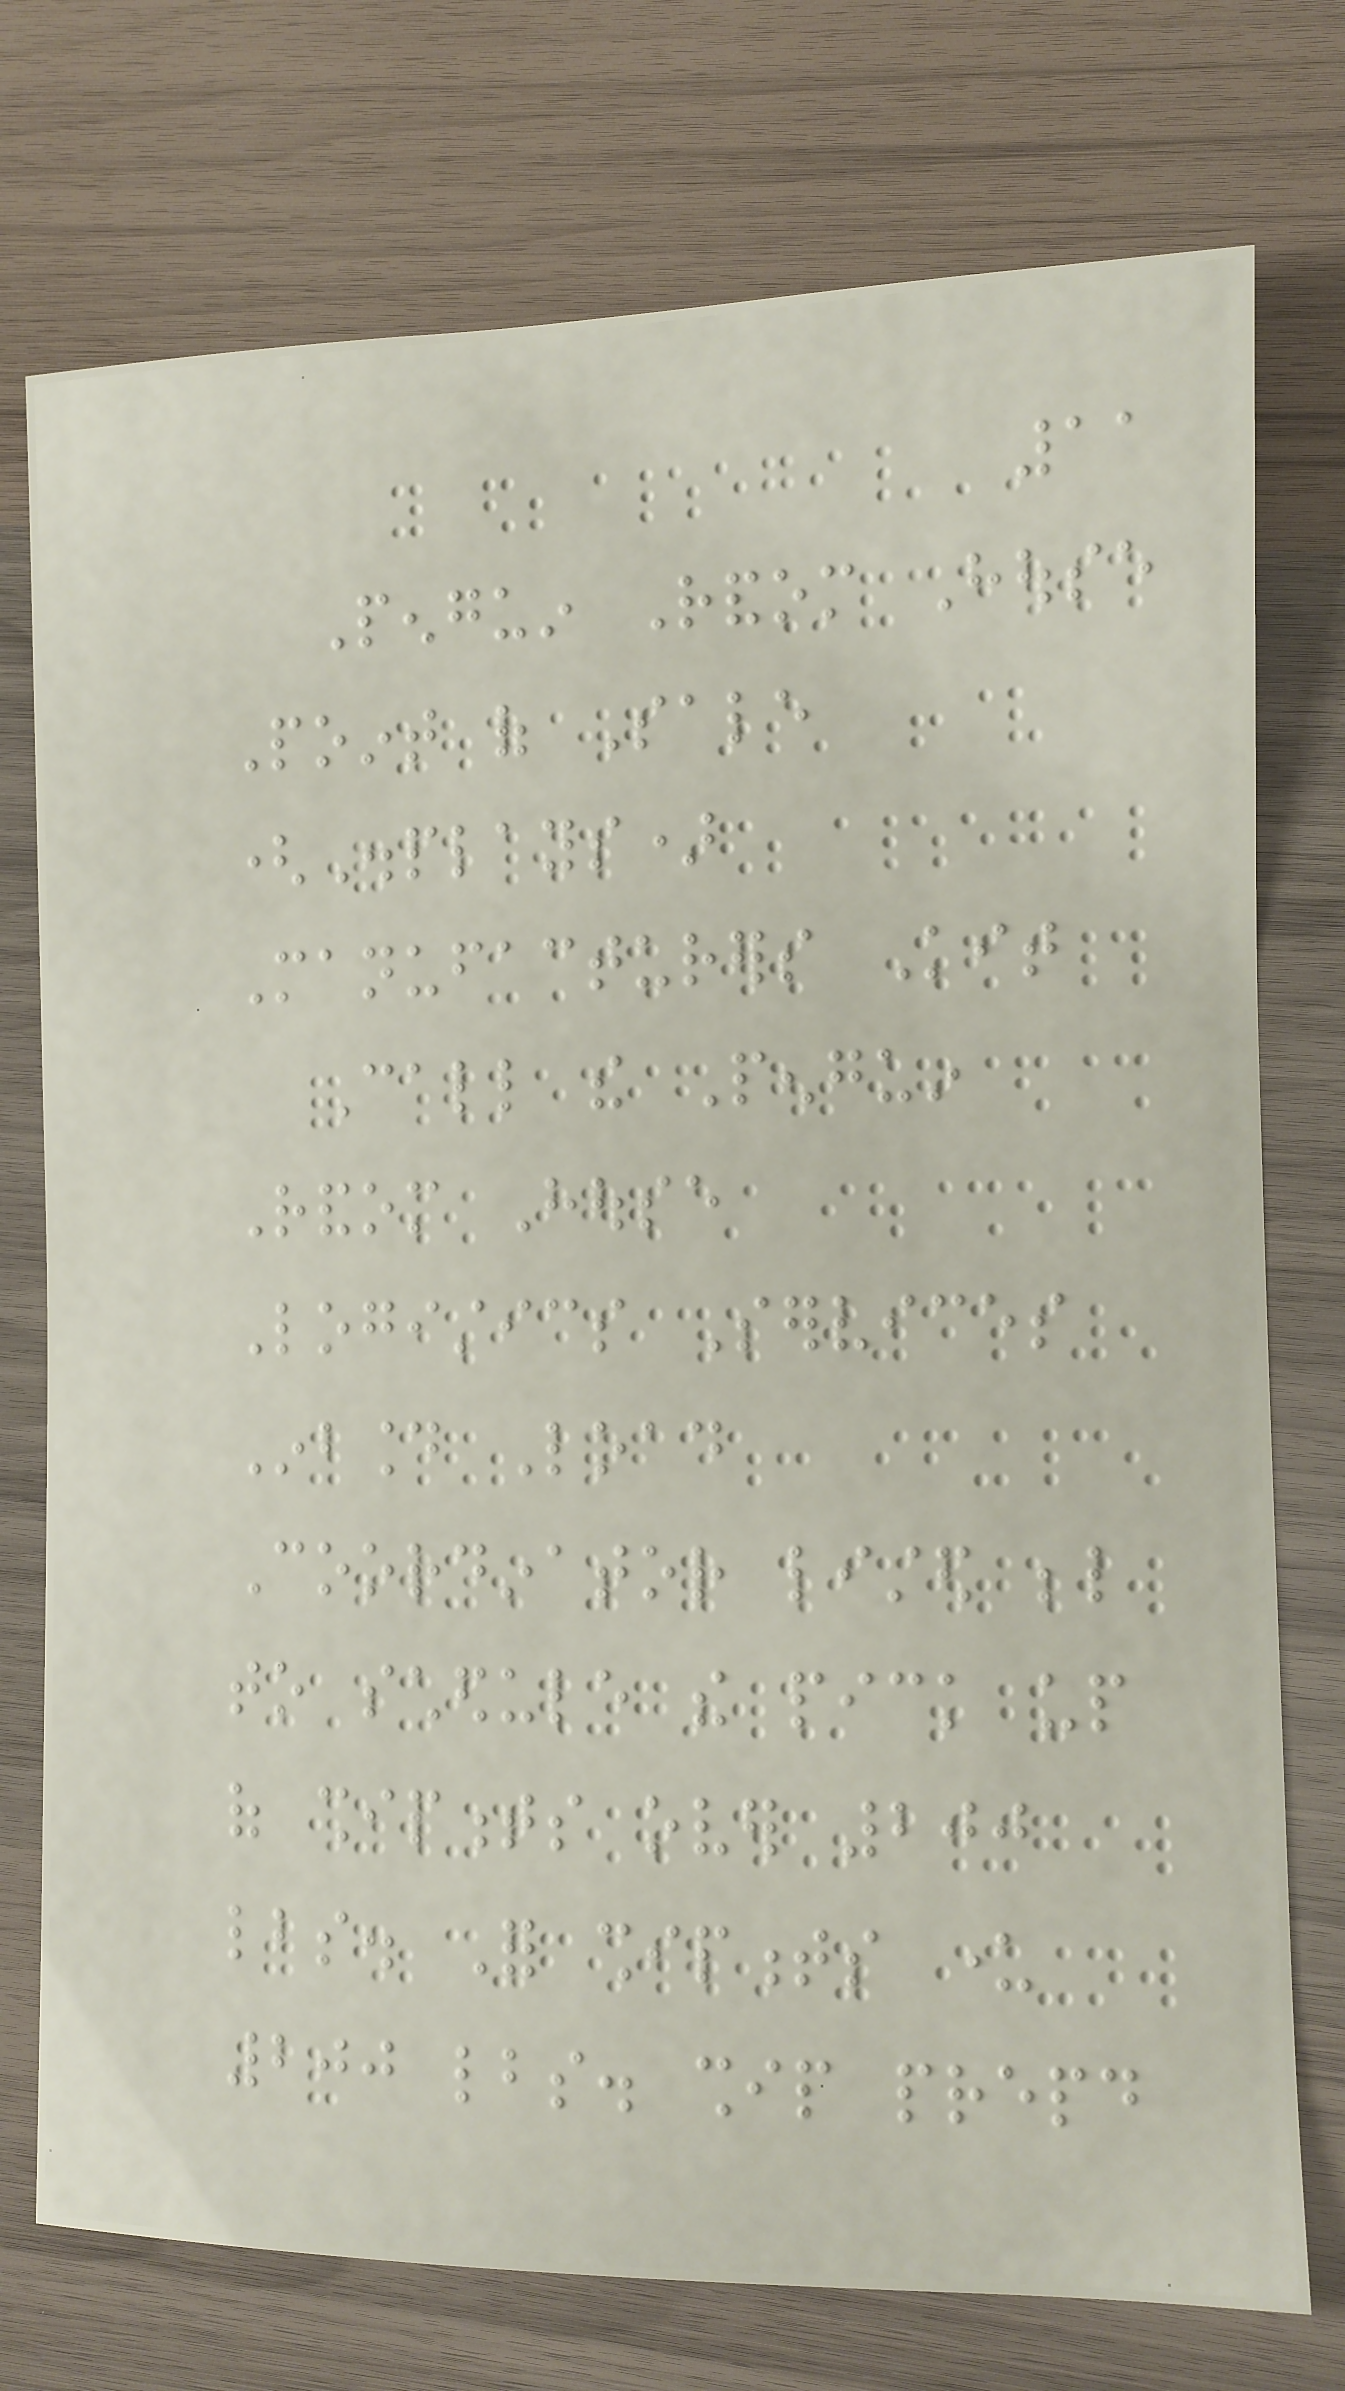11
Penguin Random House
Point of Sale
(Displays)
Manufacturers Kit
Call the Penguin
Random House
Logistics Services
Inbound Load
Coordinator listed below
to schedule the pick up
of shipments over 200
lbs. For shipments under
200 lbs. ship prepaid
